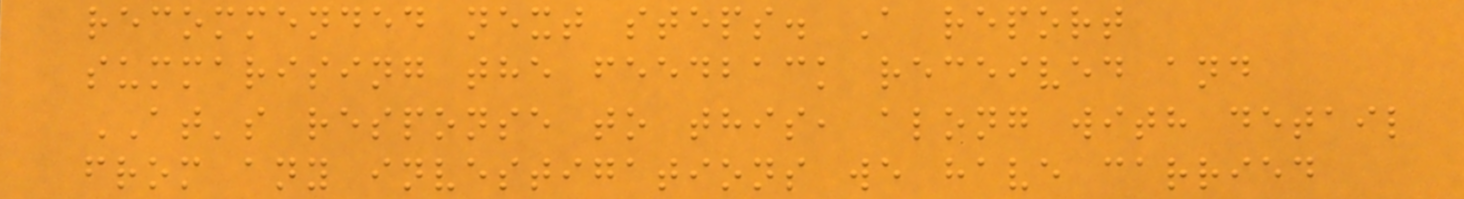recommended next steps. A report
summarising the feedback received and
AT's response to this, along with detail
from any investigations we have carried
